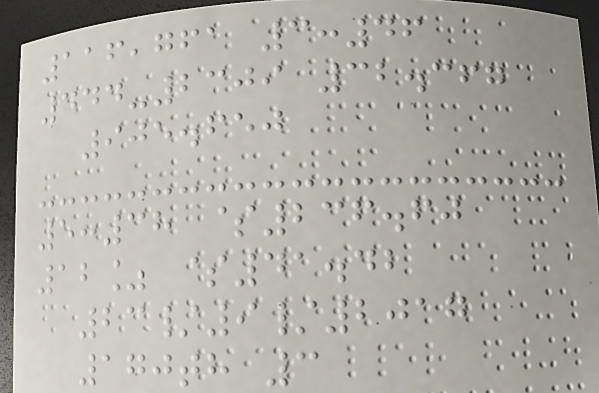116,761 3:46
444-2309 32.367
905.650
5:38 $236.60
12% $41.42
23/9/2017
170th 3
